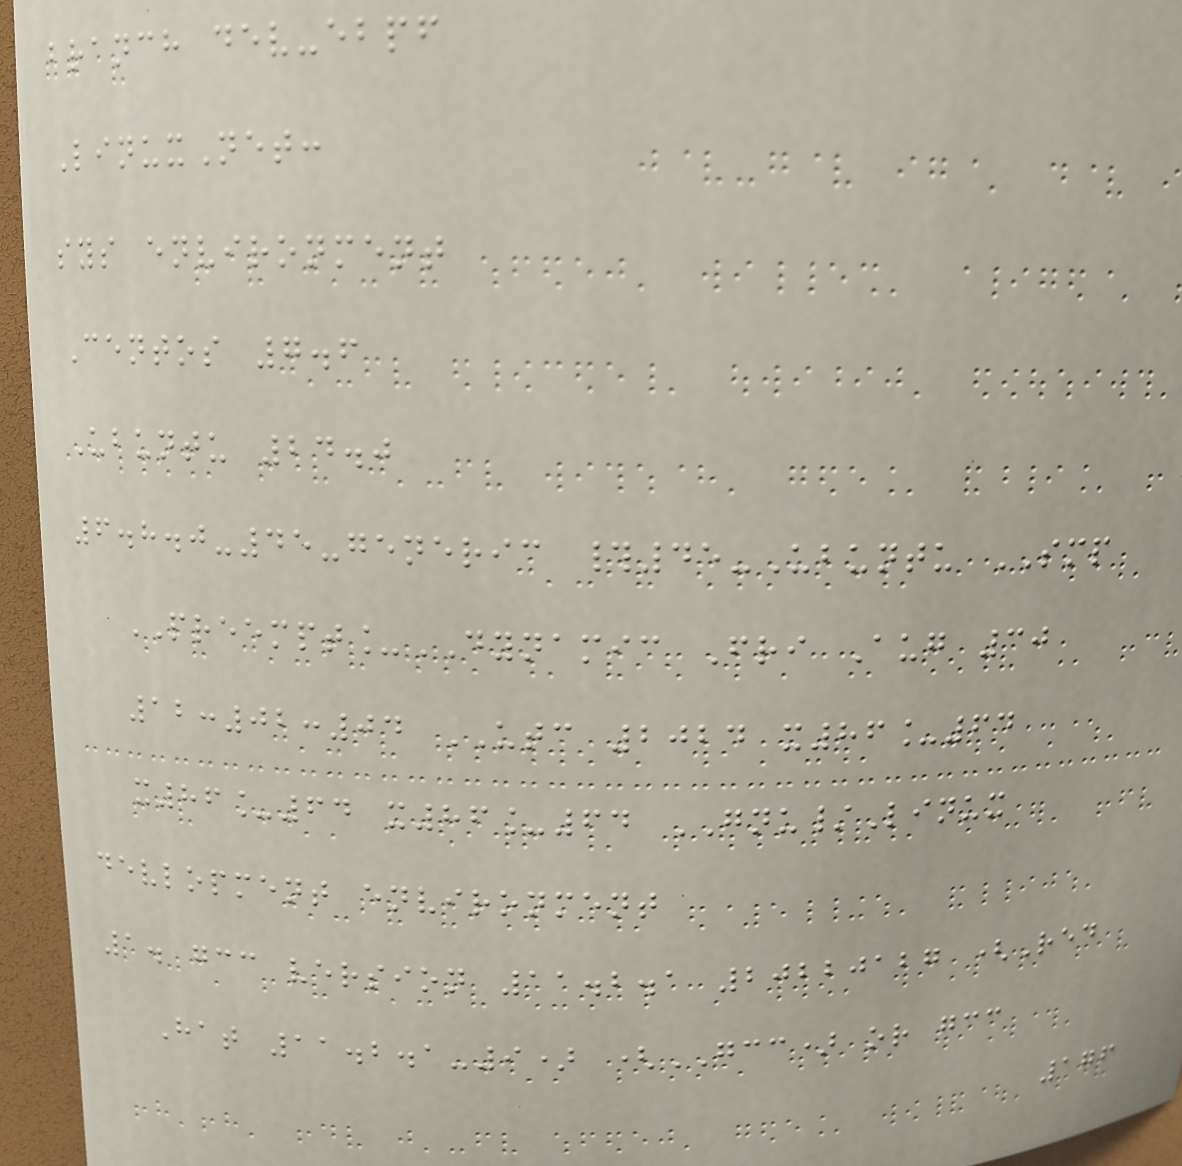branch dev-ebpf
LinuxNet:
sys environment
Centos 7.6
Ubuntu 24.0
6.8.0-45-generic #45-Ubuntu SMP
PREEMPT_DYNAMIC Fri Aug 30
12:02:04 UTC 2024 x86_64
x86_64 x86_64 GNU/Linux
devlopment environment
1. gcc version 11.2.1 20220127 (Red
Hat 11.2.1-9) (GCC) or gcc
176
